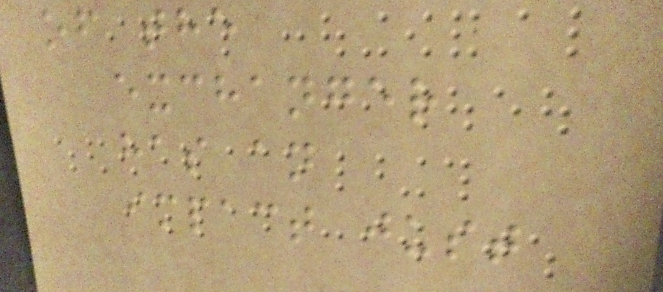of the
exchanger
has an
impact just
